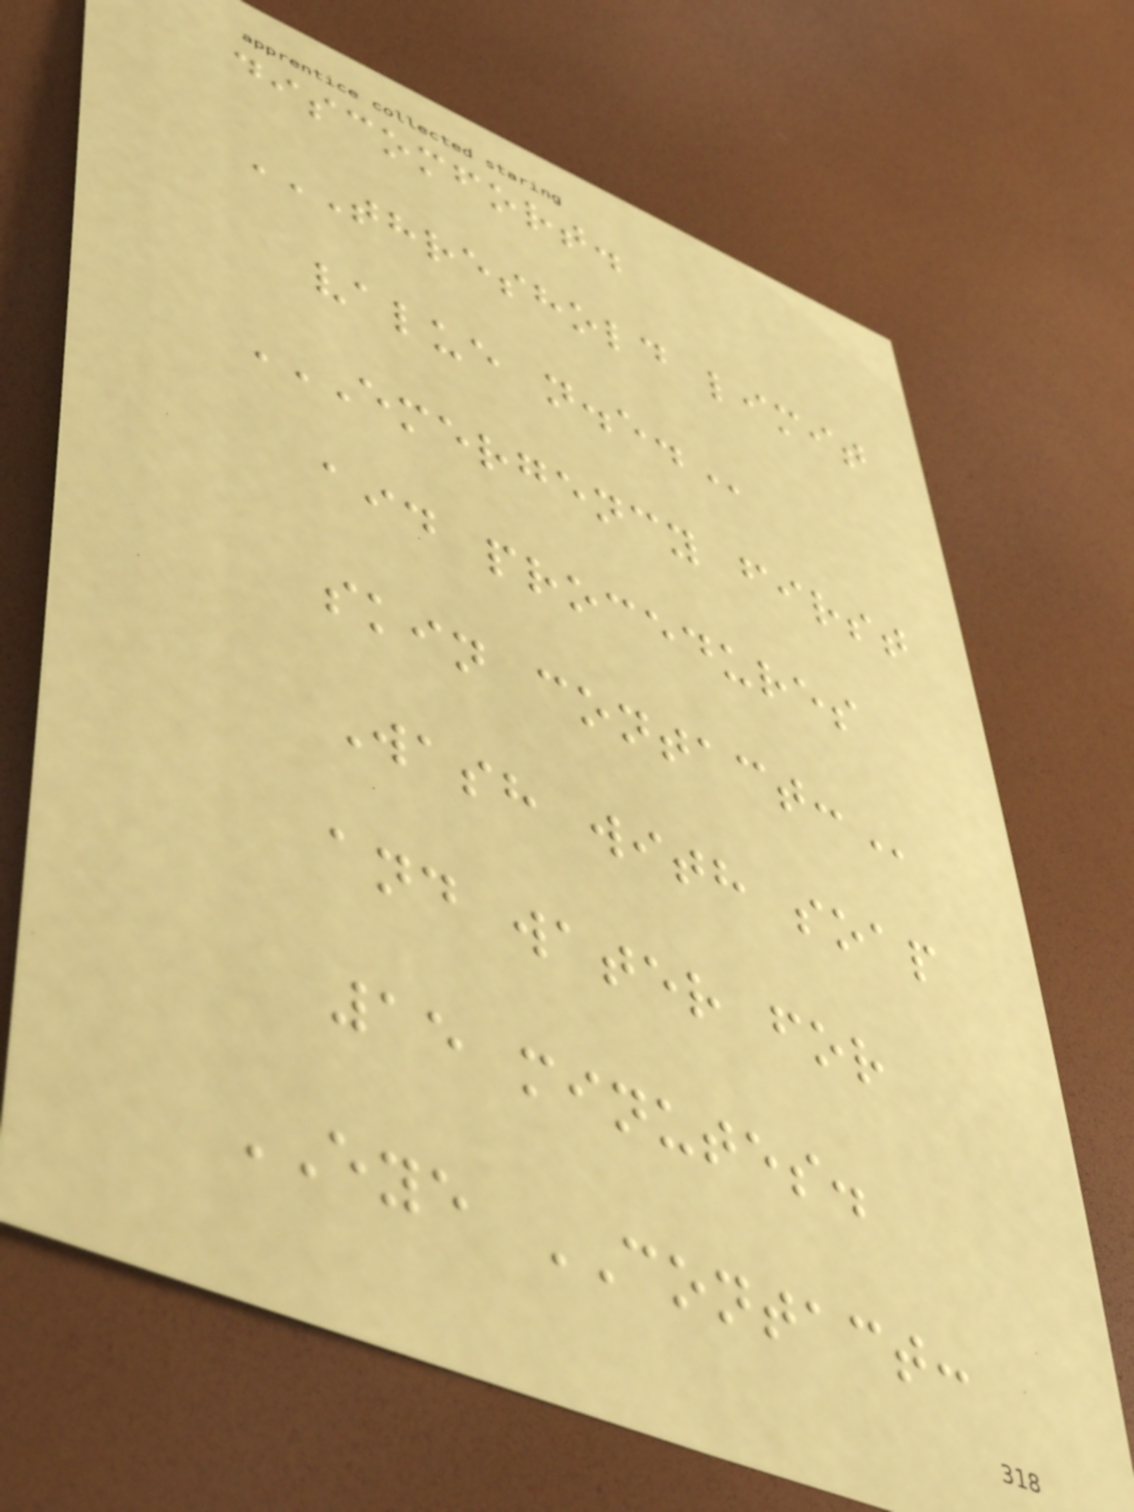discomfort.
THRESHOLD LIMIT
VALUE N.E.
EMERGENCY FIRST
AID PROCEDURES
SKIN CONTACT:
Wash with soap
and water for
15 minutes.
EYE CONTACT:
